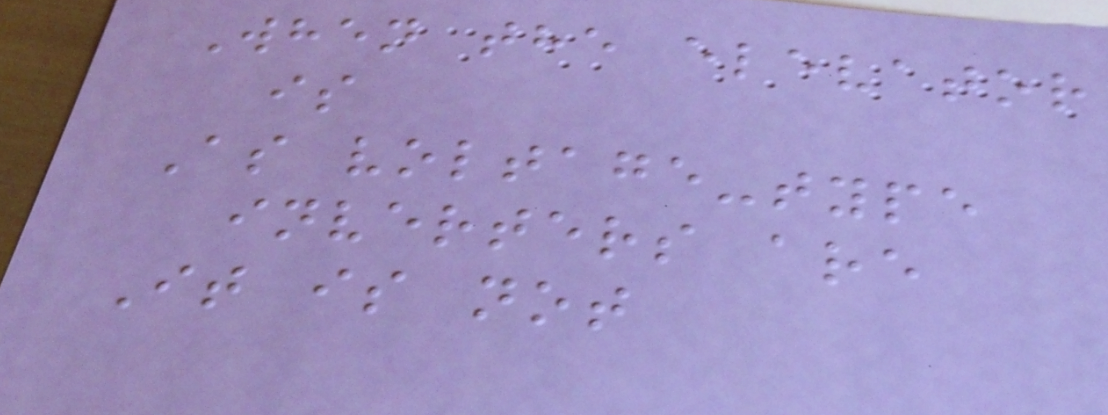When the elevator
is
As voltage-type
inverters are
It is not
